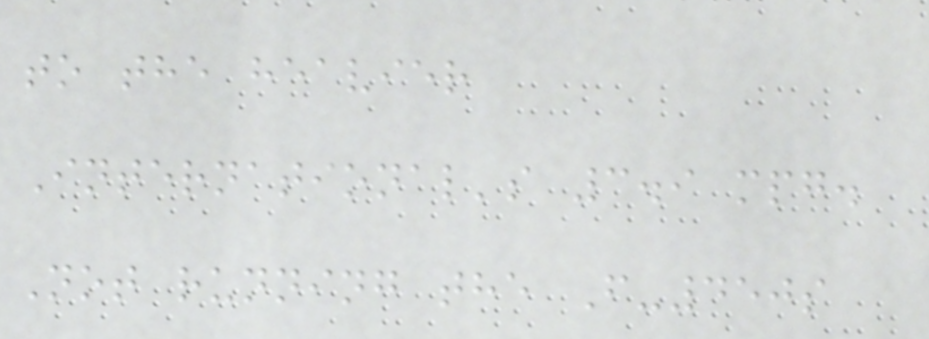to the heavier
International's 3.9 mpg.
Not running the F-450s
